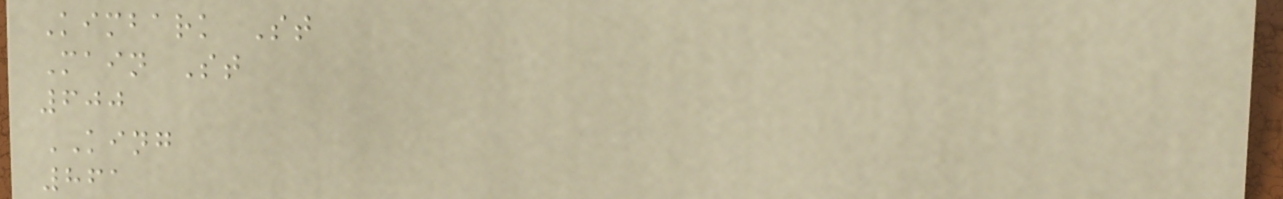Kimbark St
Main St
600
KING
861
